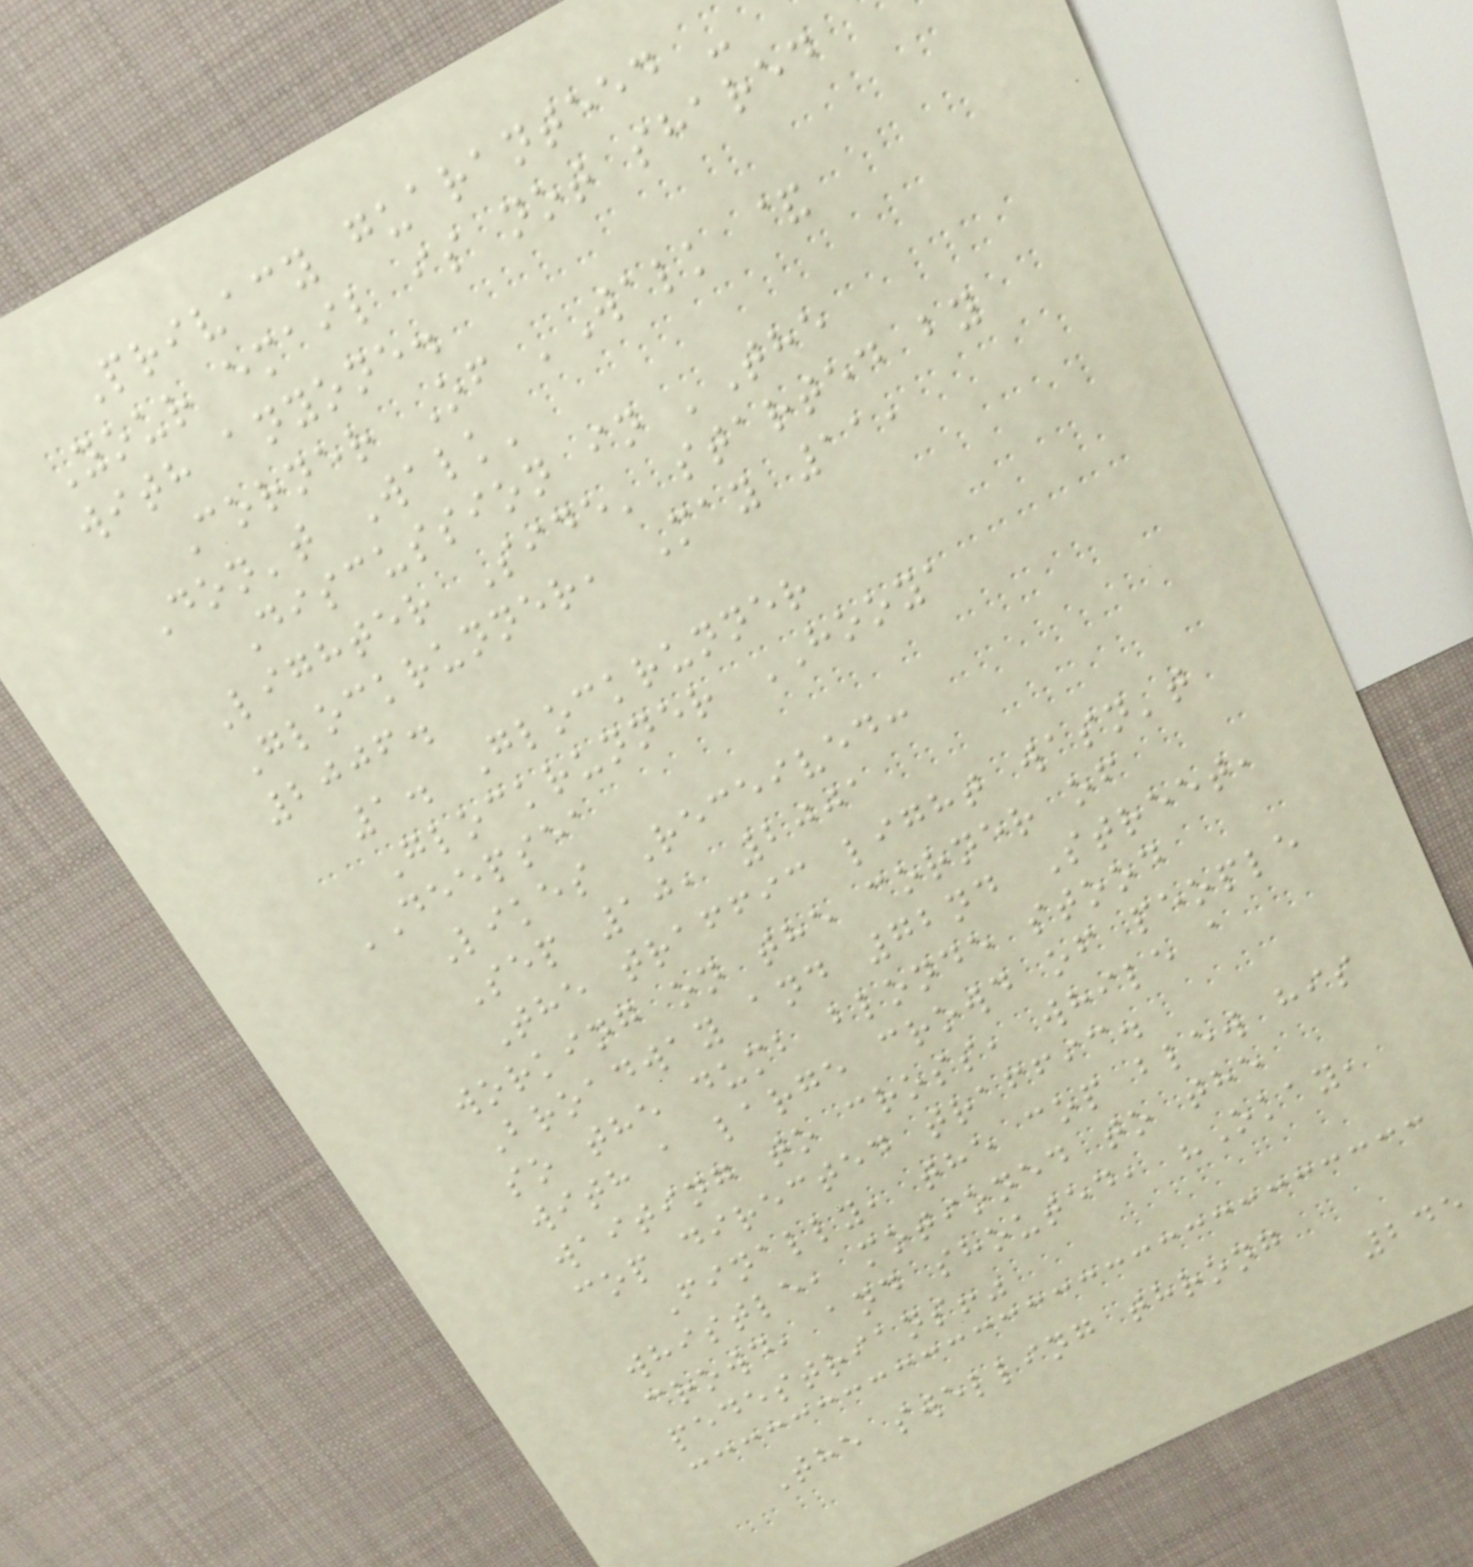Privacy guaranteed -
Your email is not shared
with anyone.
Corner Of 'Walk &
Don't Walk'
Discussion in 'The
Lighter Side' started by
Glockrunner, May 11,
2006.
1. Glockrunner
Glockrunner HOOYA
DEEPSEA
Likes Received:
Sep 10, 2001
The traffic light wasn't
working on the corner of
Broadway and 72nd Street,
so the dumb blonde stood
with a large crowd of people
waiting to cross, while a
cop directed traffic.
Finally, the cop blew his
whistle, motioned to the
crowd, and shouted, "Okay,
pedestrians!"
The swelling throng
245
